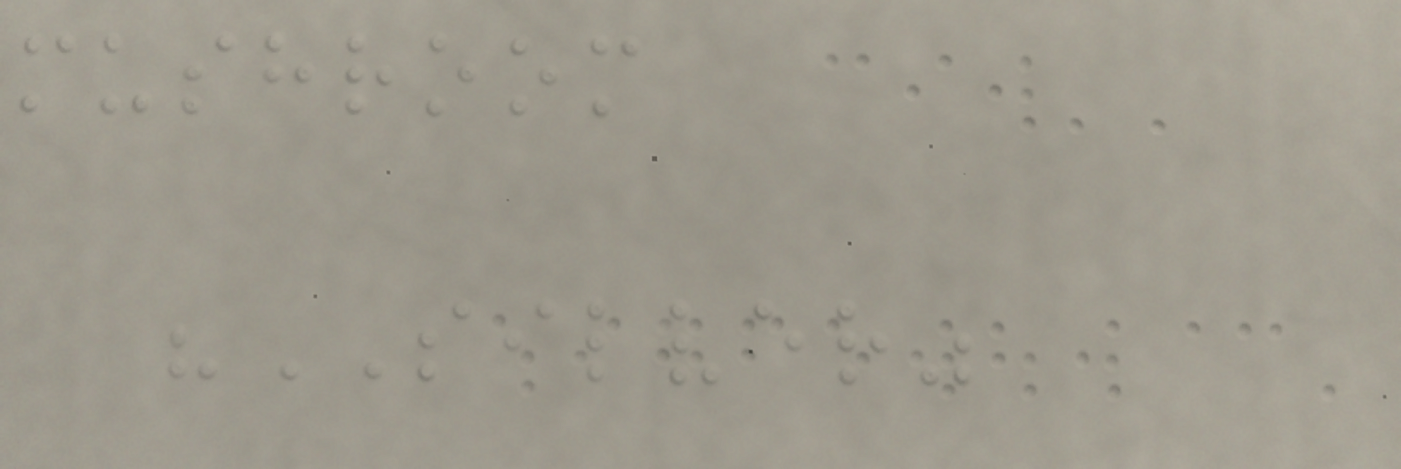mushroom
"SILVER"
